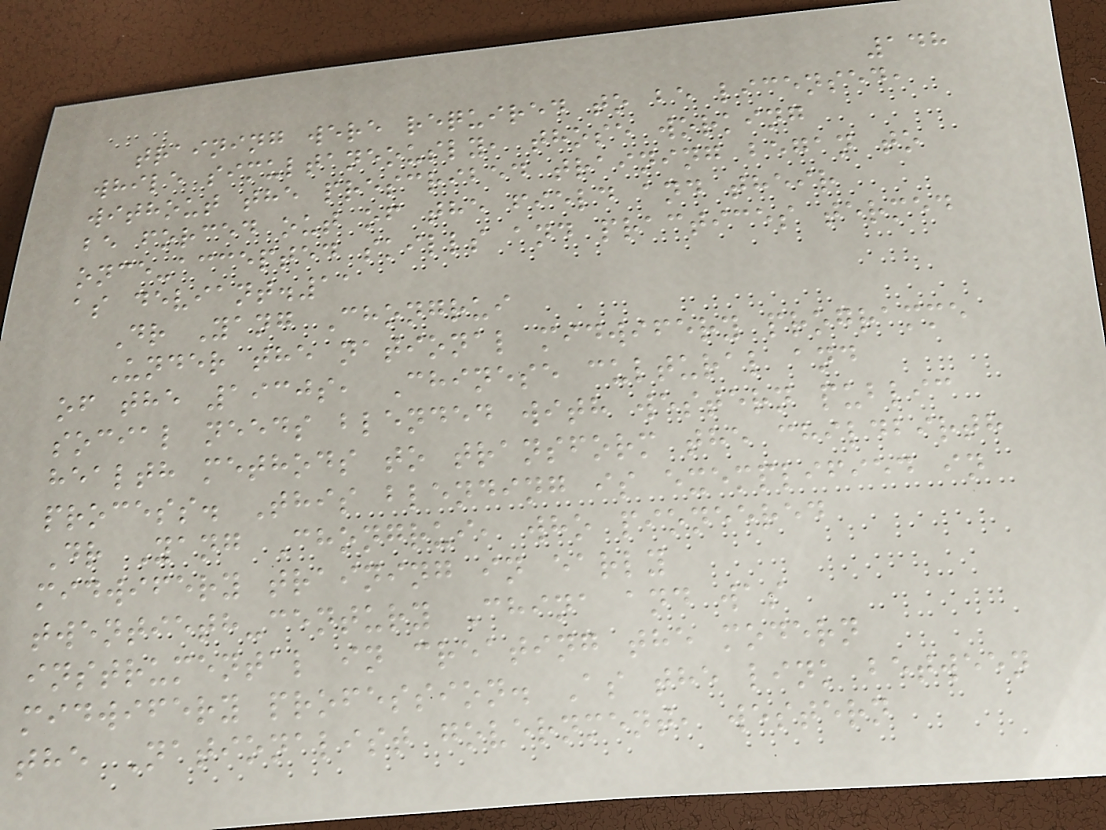148
training were required to be licensed,
while simultaneously, those working
without the prescribed training began to
be forced out of the field and their
once-accepted skills and practices termed
as deviant.11
Dr Yang Chongrui
Under the national midwifery programme
of the 1930s, Chinese cultural and
social needs blended with western public
health methods to transform the childbirth
process. This blending is exemplified in
Dr Yang Chongrui, who pioneered
midwifery training in early
twentieth-century China and was
instrumental in creating the modern
midwifery profession. As the link between
the Nationalist government, western
